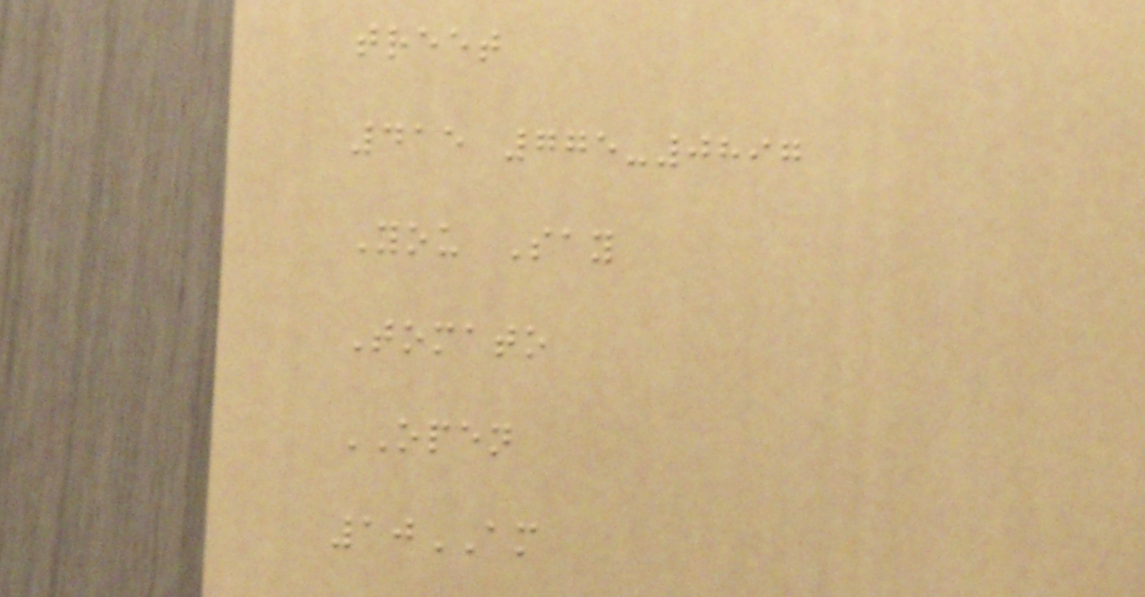treet
415 775-0897
You Say
Tomato
OPEN
10AM
